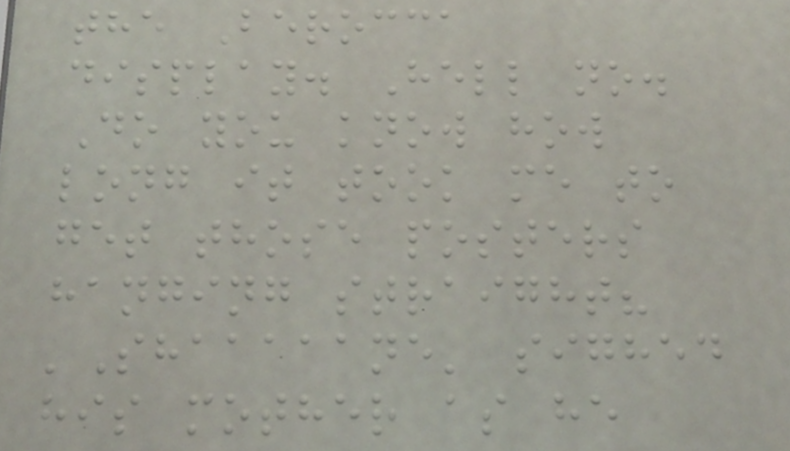the Berocca
display. Hell no.
Do you know how
long it took me to
get those posters
hanging straight?
'Shaaaaane' sighed
his mother as he
